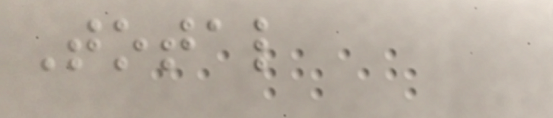Total
